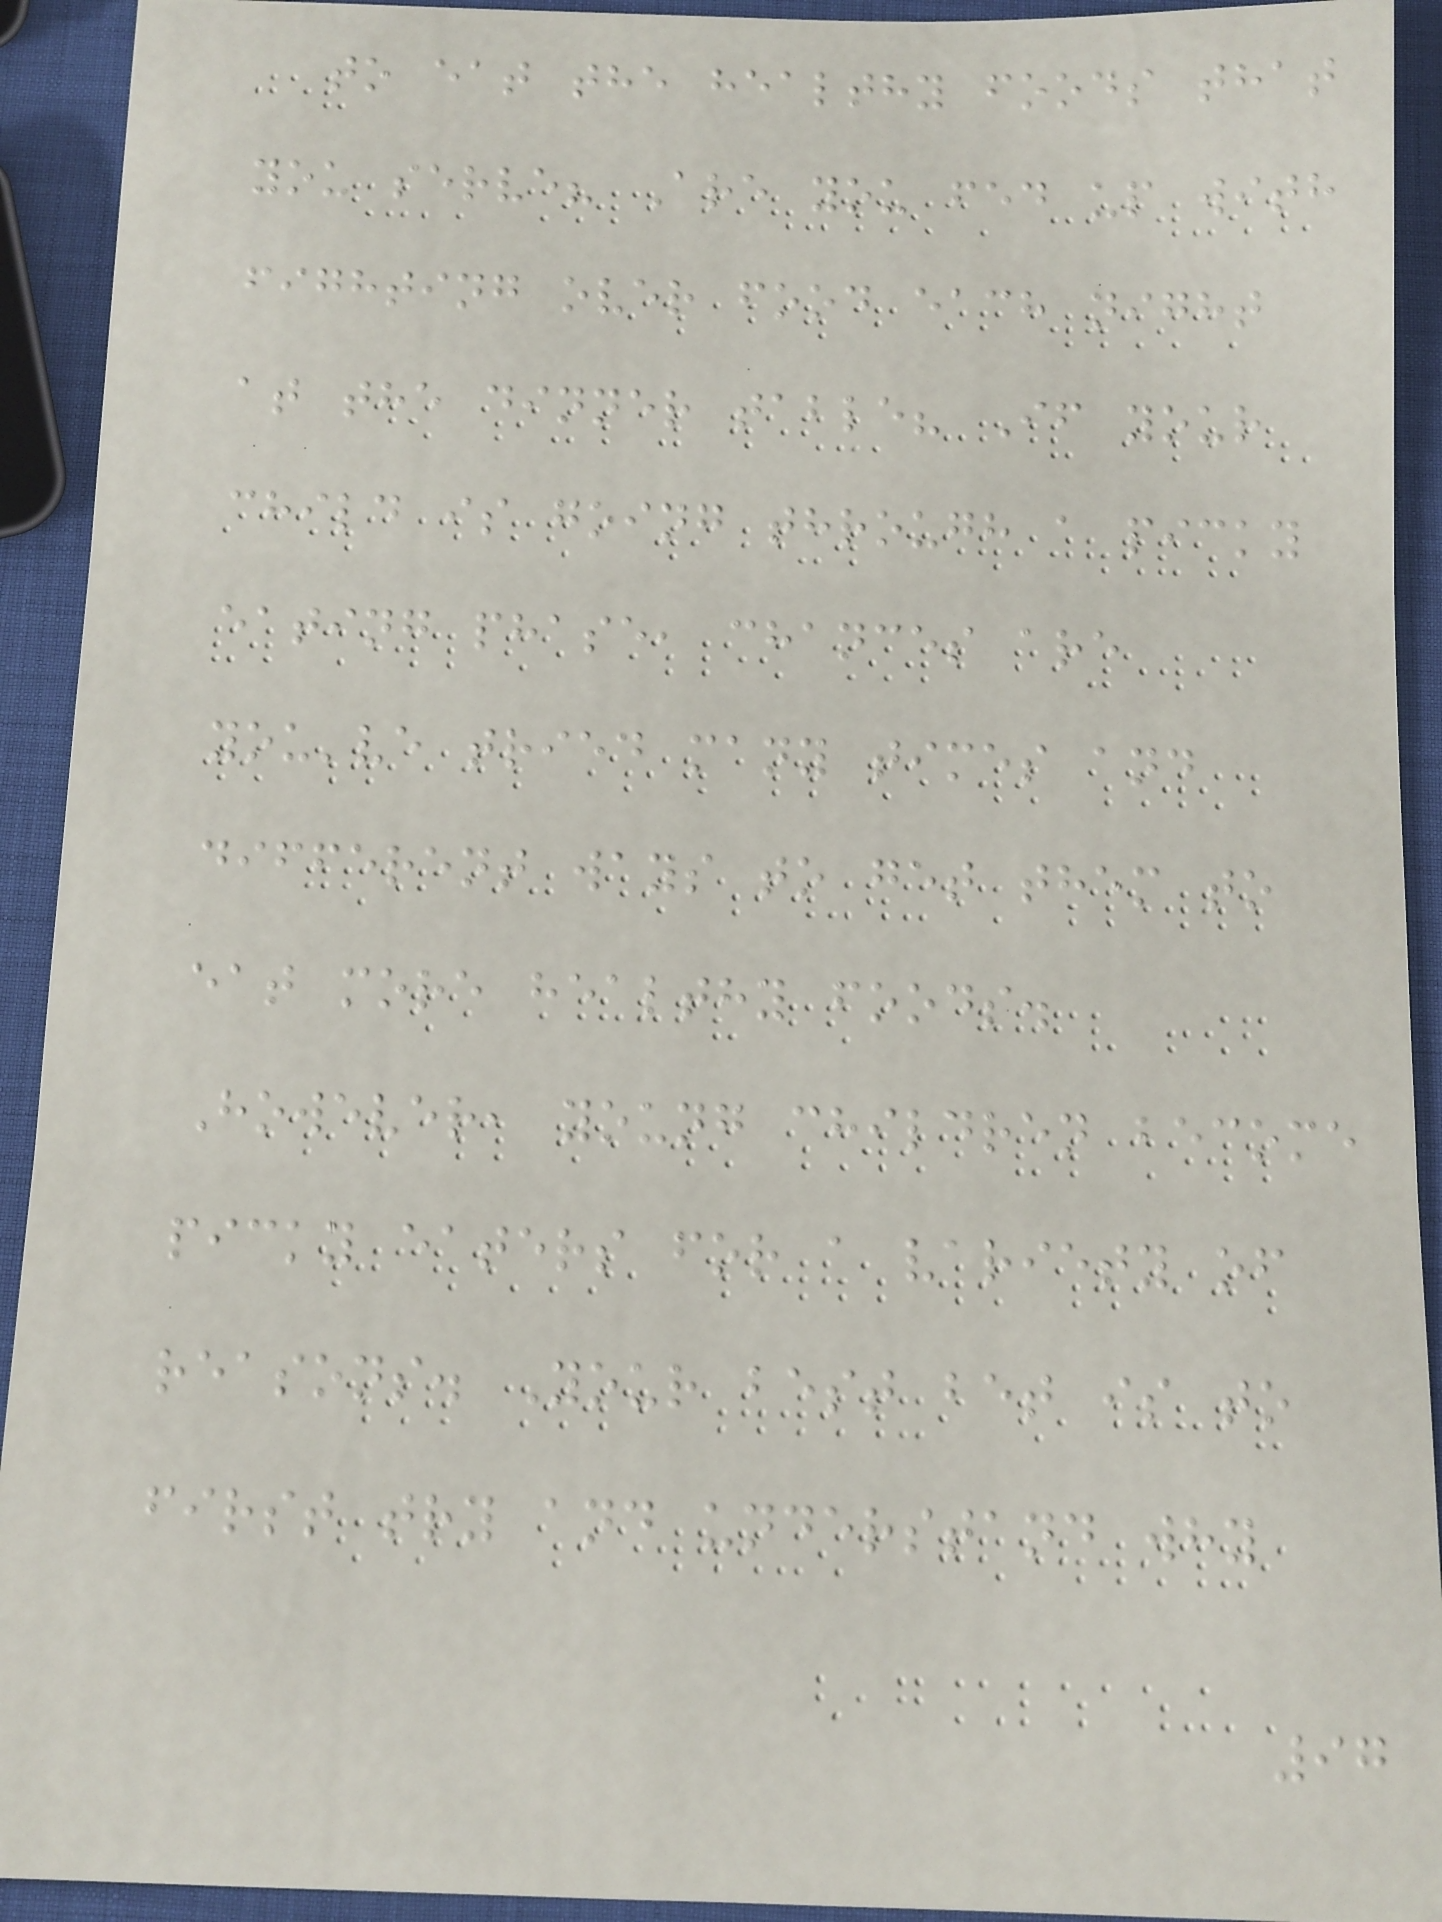to eat the healthy foods that
you serve? Are you fed up with
fighting over food each night
at the dinner table? If your
child is going through a picky
eating phase, chances are
you've tried many times and
different ways to get them to
eat more healthy foods.
However, young children become
picky eaters for a variety of
reasons. Your best bet is to
first try and understand why
97
